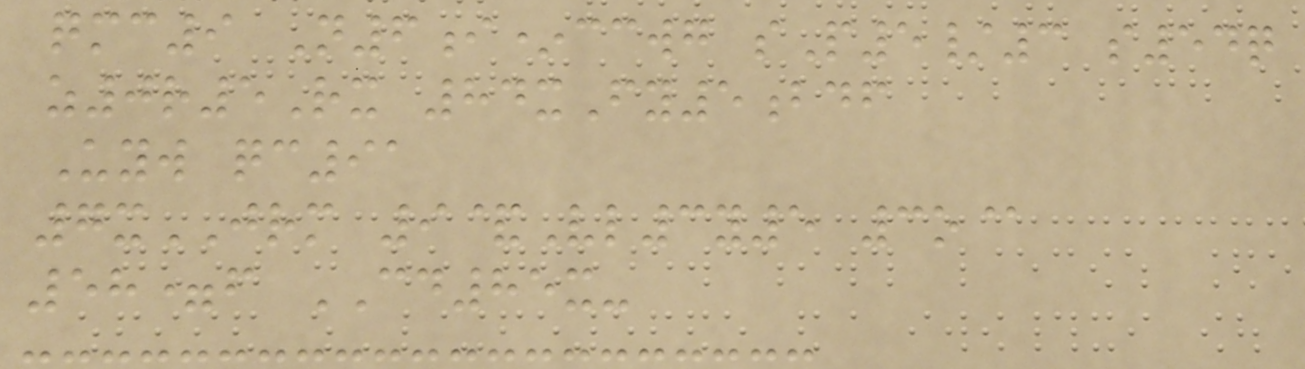qmc9 N6i*ccwg sP5/3 s54q
z0r5Rx 84xFy5bdf
Uyw qc91
7xJRM 9&Vl3y5 3o@
58=f CD85x-
